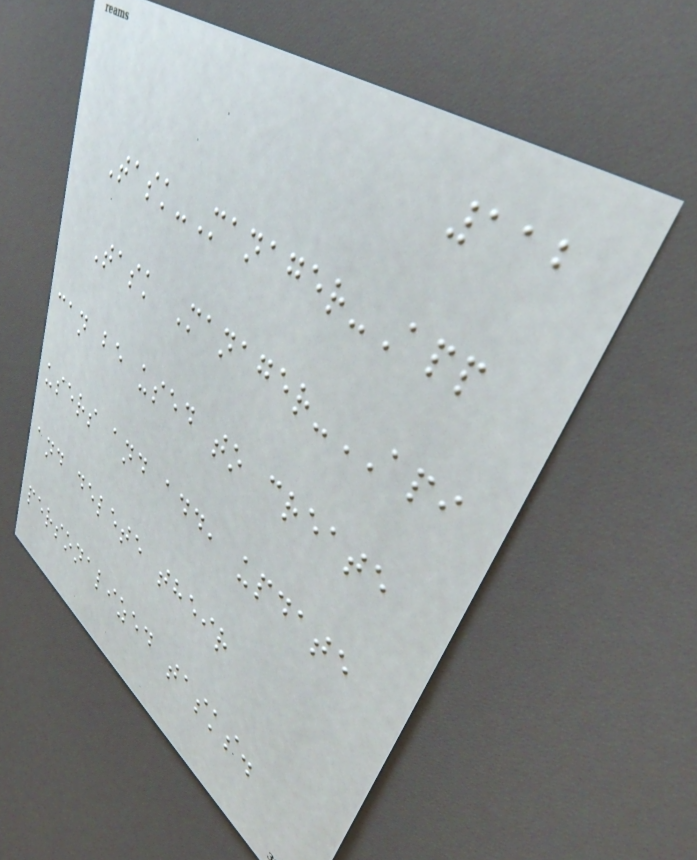112
Task-Manager-App
Task Manager-API
can be used to create
users and add, update
and delete their
personalized tasks.
